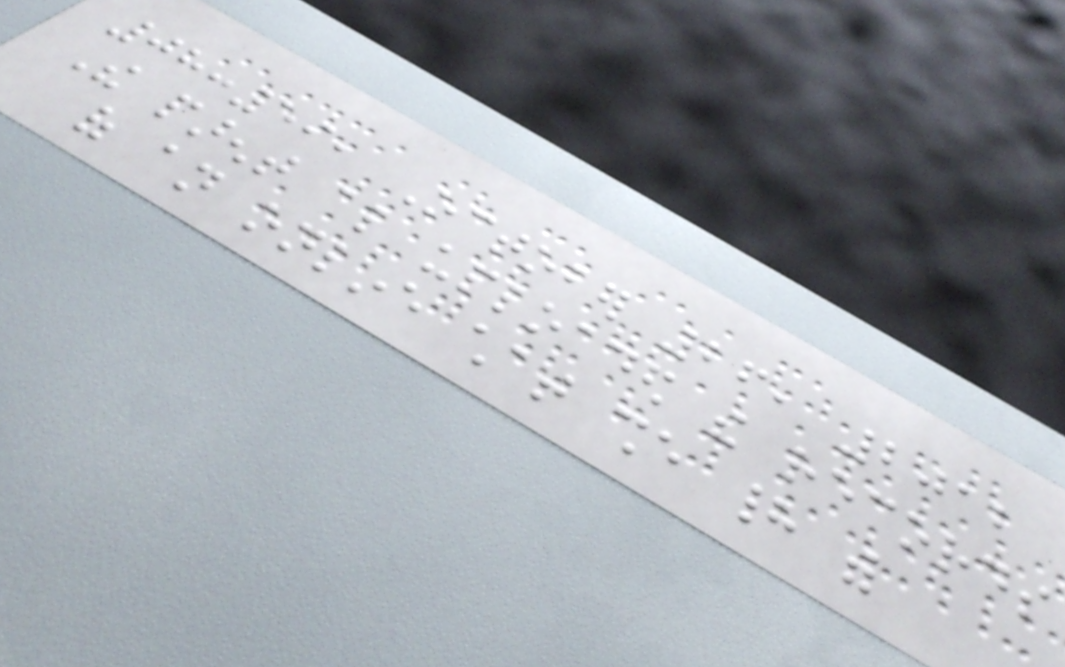08:59, October 26, 2012
The parent also uploaded the records
of an online chat she had with
